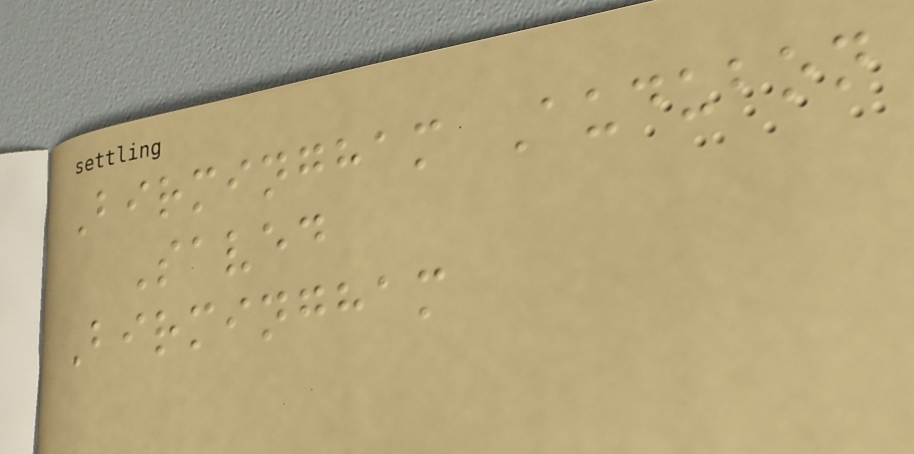Birmingham Audubon
Saved
Birmingham
